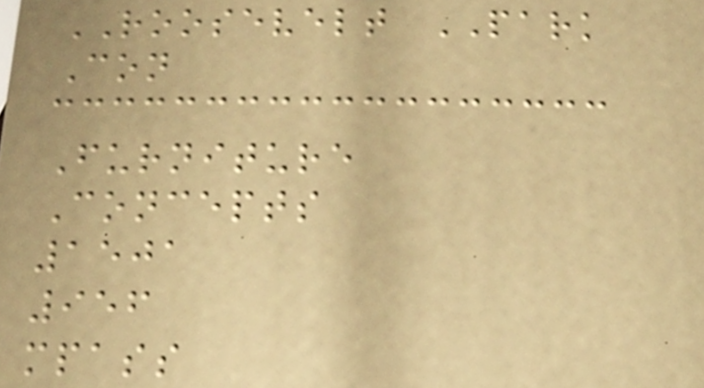ROOSEVELT PARK
Con
Furniture
Concepts
1501
956
mpass
